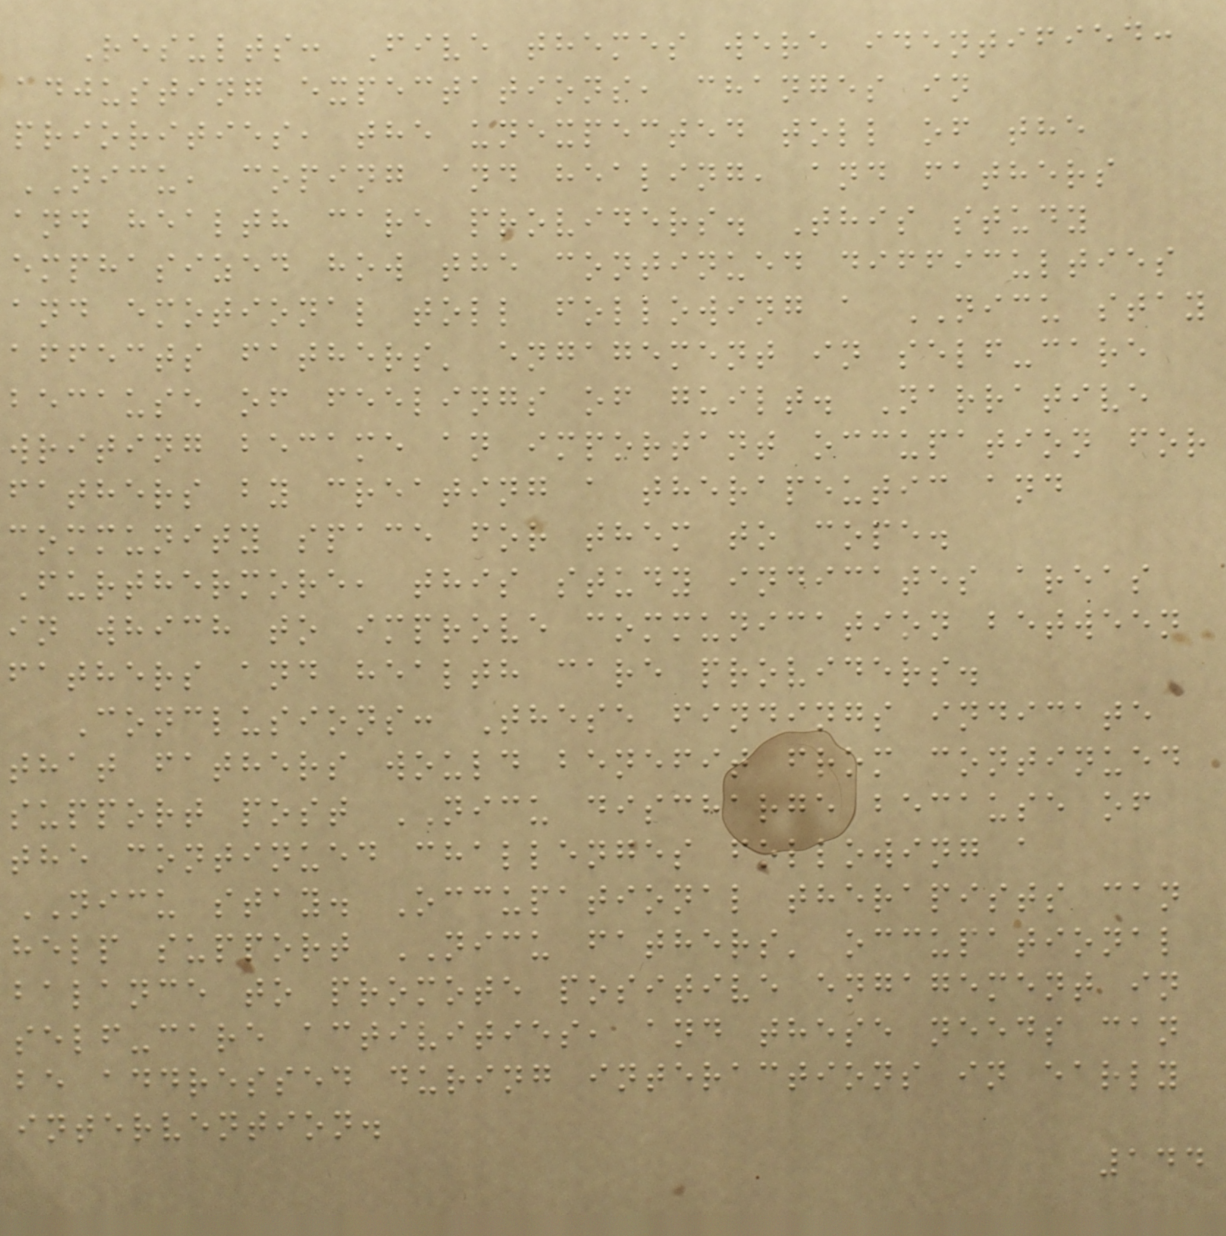Results: Five themes were identified:
adjusting expectations, changes in
priorities, the unexpected toll of the
NICU, coping and healing, and fathers
and health care providers. This study
emphasized how the continued difficulties
and emotional toll following a NICU stay
affects fathers' engagement in self-care
because of feelings of guilt. Narrative
writing became an important occupation for
fathers by creating a therapeutic and
community space for them to cope.
Furthermore, this study indicates areas
in which to improve communication between
fathers and health care providers.
Conclusions: These findings indicate
that fathers would benefit from continued
support post NICU discharge because of
the continued challenges following a
NICU stay. Occupational therapists can
help support NICU fathers' occupational
balance to promote positive engagement in
self-care activities, and these needs can
be addressed during interactions in early
intervention.
144
